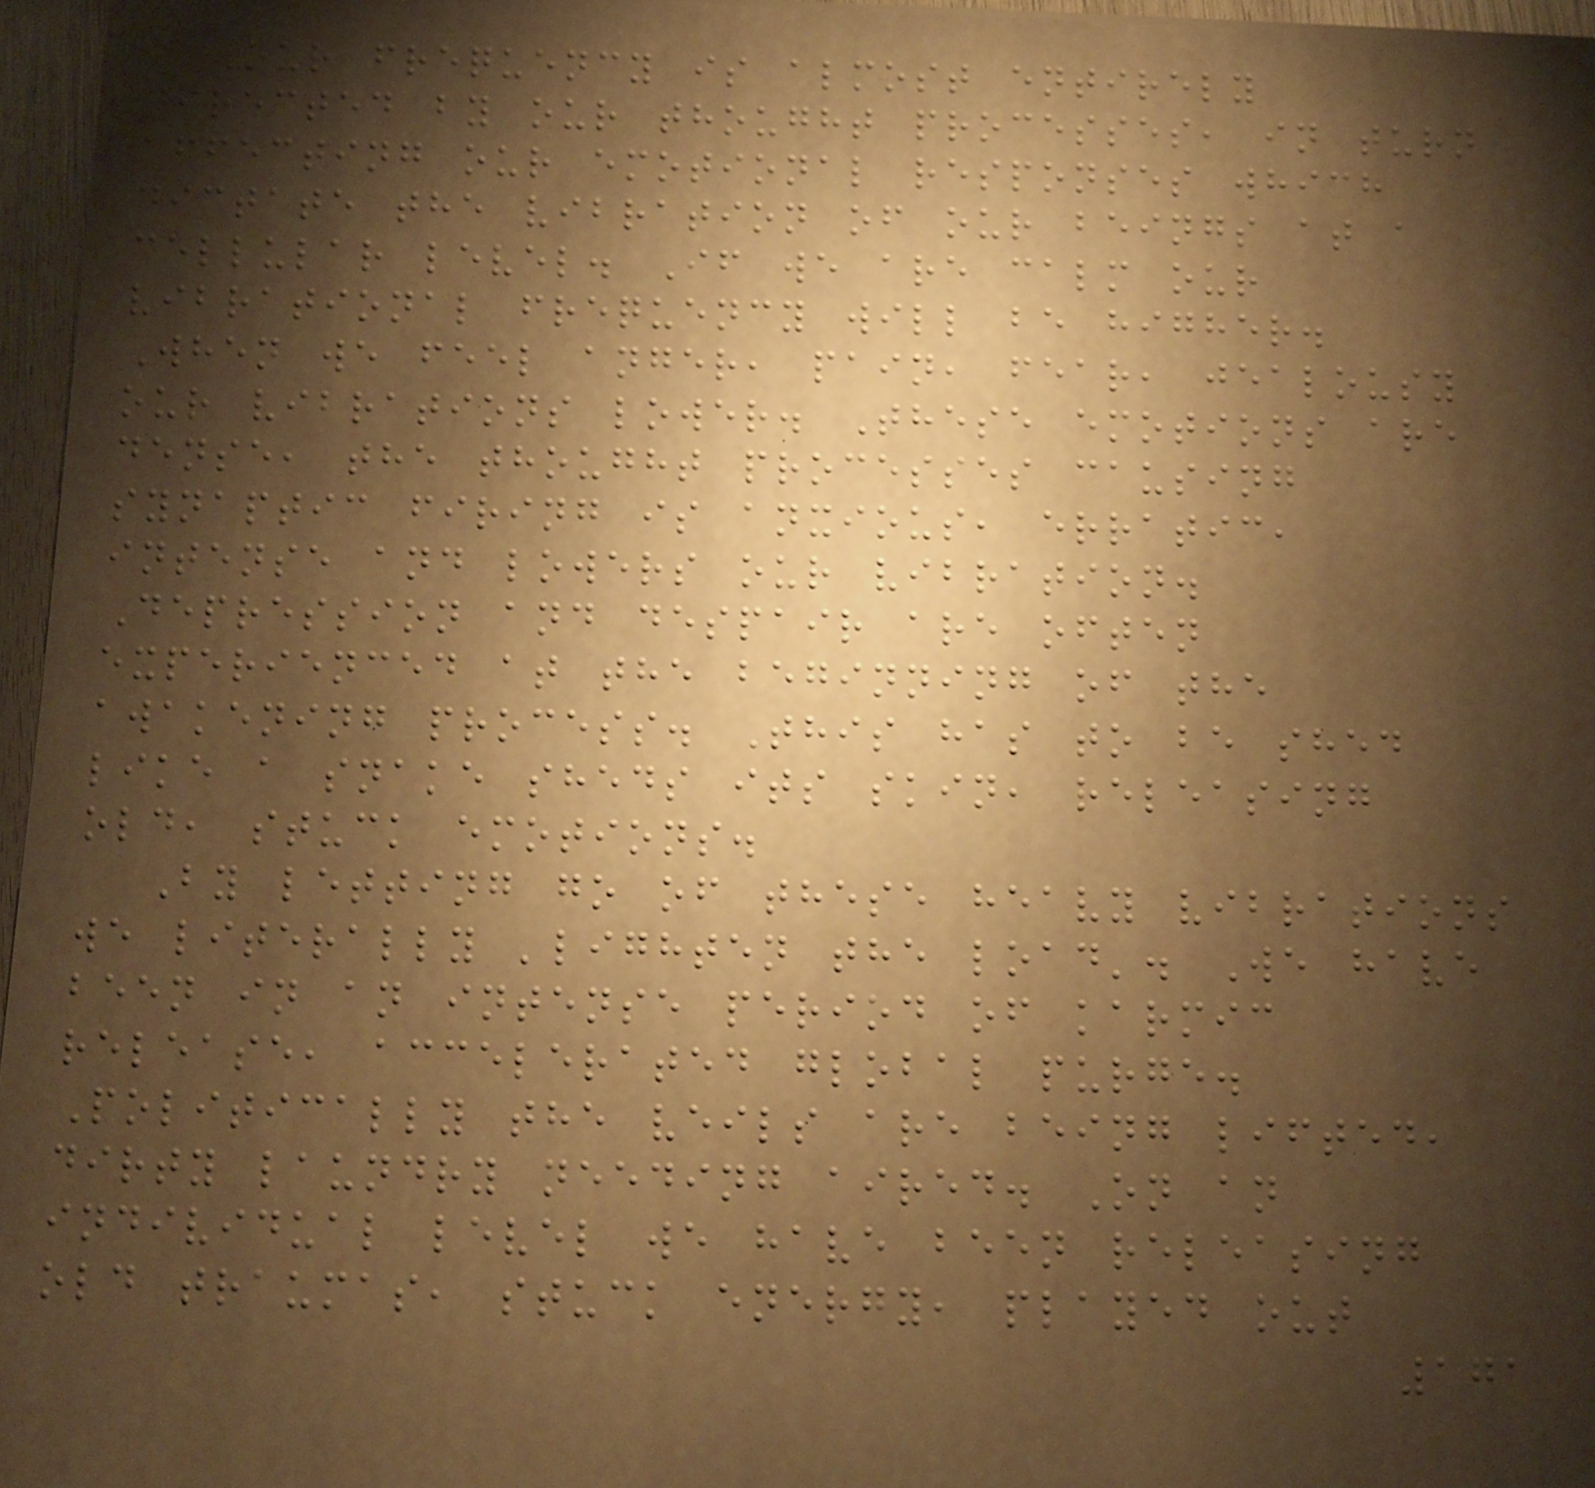Our frequency is almost entirely
directed by our thought processes, in turn
affecting our emotional responses which
dictate the vibration of our beings at a
cellular level. If we are calm our
vibrational frequency will be higher.
When we feel anger, pain, fear, jealousy
our vibrations lower. These emotions are
dense, the thought processes causing
synaptic firing is anxious, erratic,
intense and lowers our vibration.
Depression and despair are often
experienced at the beginning of the
awakening process. This has to be shed
like a snake sheds its skin, releasing
old, stuck emotions.
By letting go of these heavy vibrations
we literally 'lighten the load'. We have
been in an intense period of karmic
release, accelerated global purge.
Politically the veils are being lifted,
dirty laundry needing aired. On an
individual level we have been releasing
old traumas, stuck energy, played out
171
